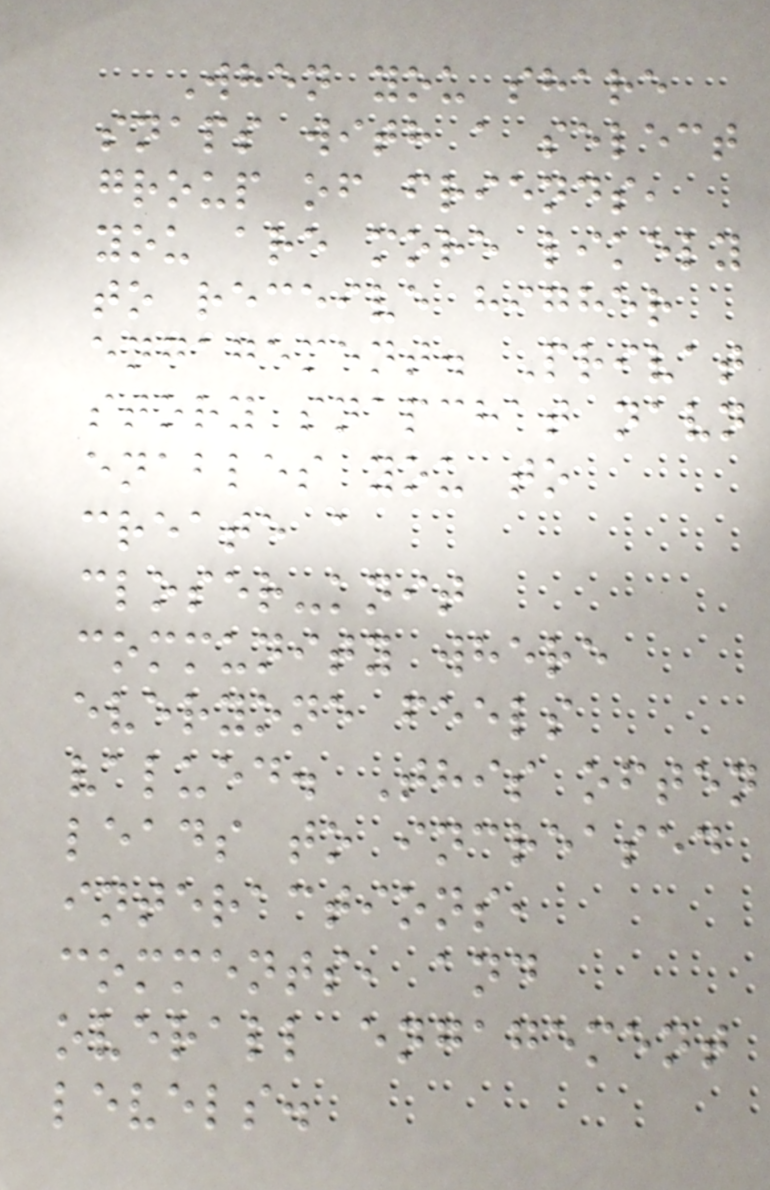When you share
snaps with a select
group of friends,
you are more likely
to receive higher
engagement. Privat
story snapchat navn
enables you to
create a
closer-knit
community where
everyone feels
valued. This often
leads to increased
interactions,
comments, and
overall engagement
levels.
